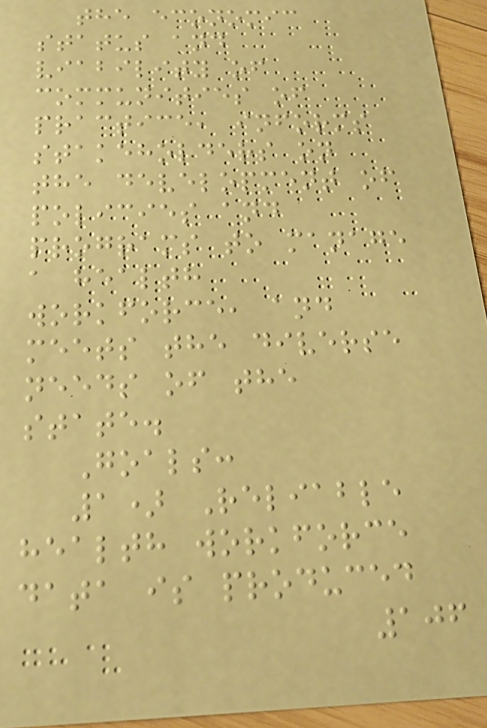the economic
status and
viability of
communities of
practice, informs
stakeholders on
the development of
policies and
programs to manage
a health
workforce, and
meets the diverse
needs of the
state.
Goals:
1) Reliable
health workforce
data is produced
106
